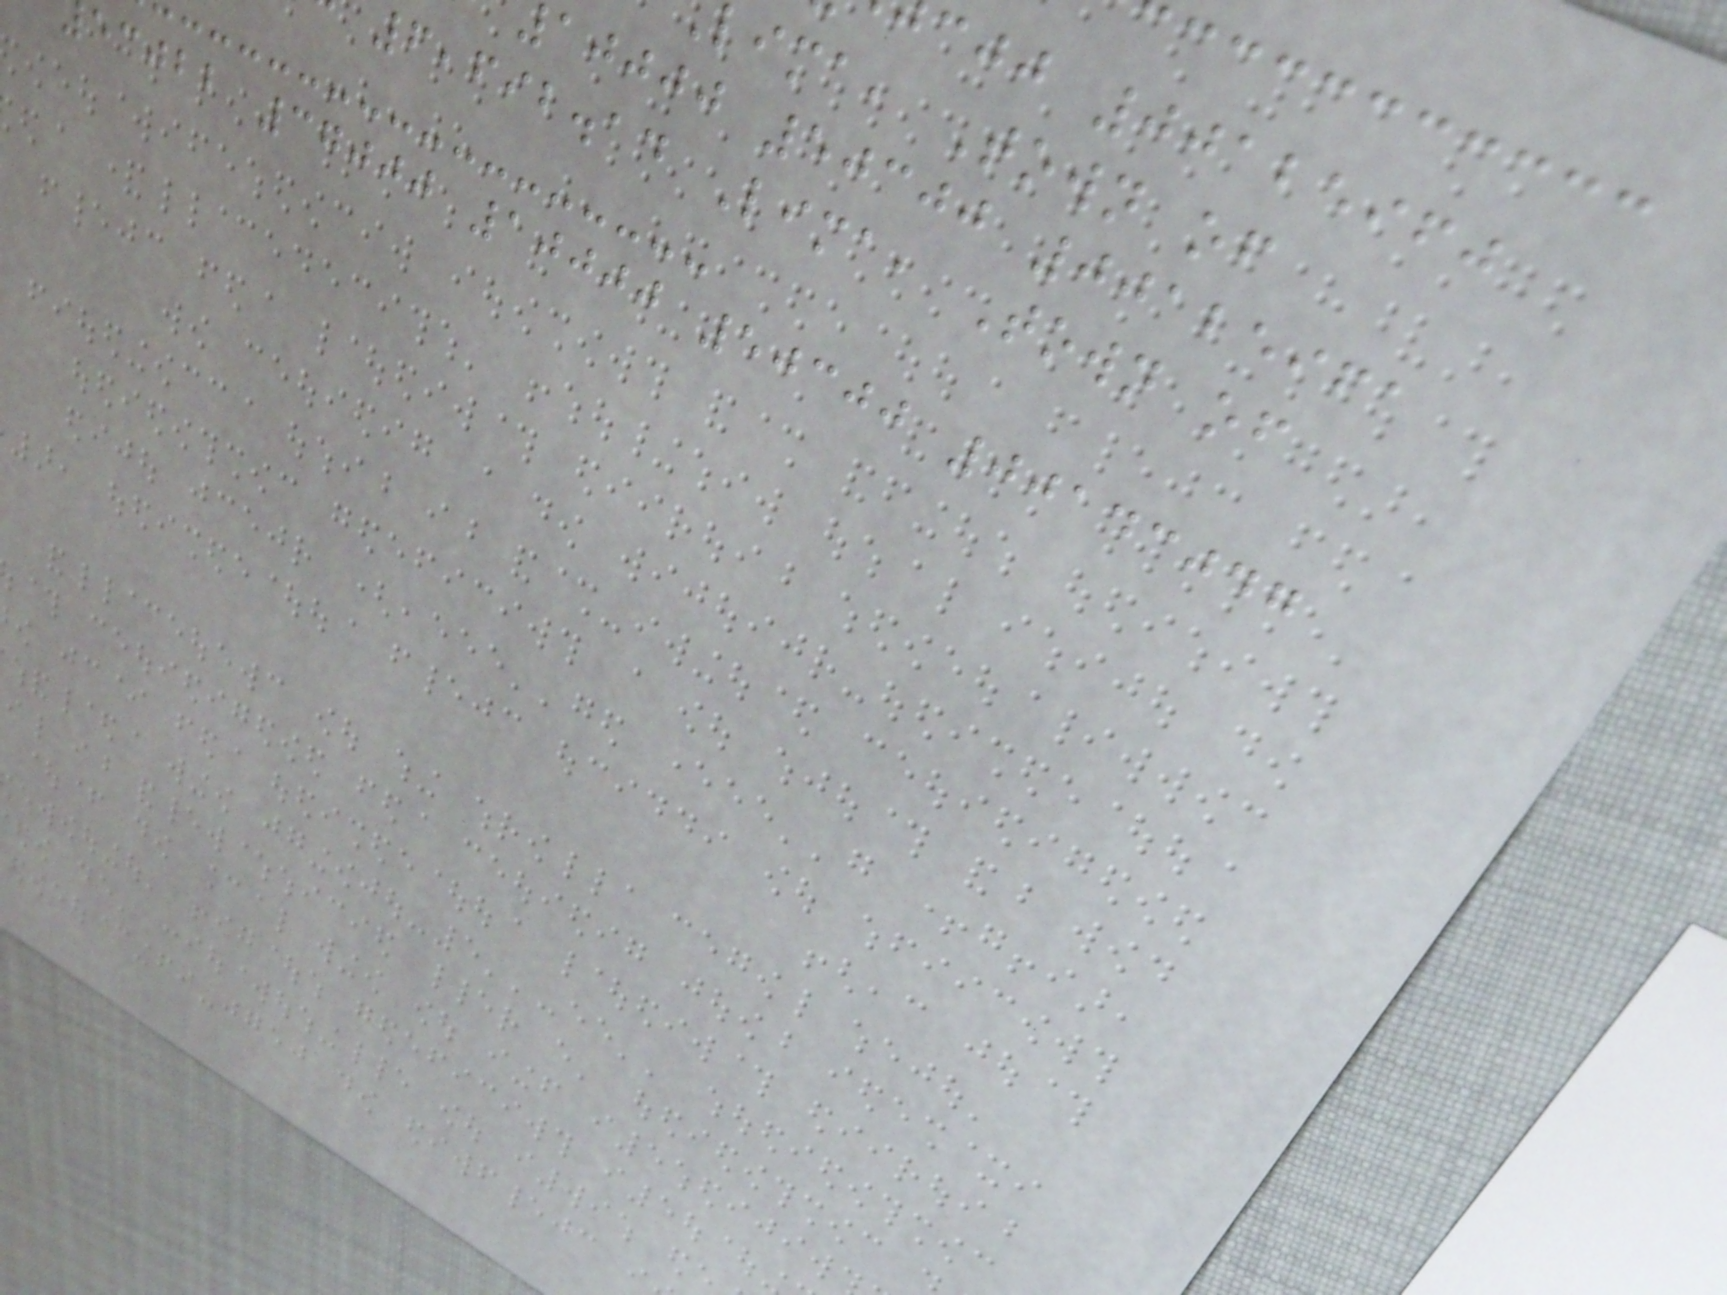cjj 00125960
lima, Town of
ajjjj 50300 00125961
6,692.14 Lima, Town of
ecjbb 37000 10000 50300 00143047
